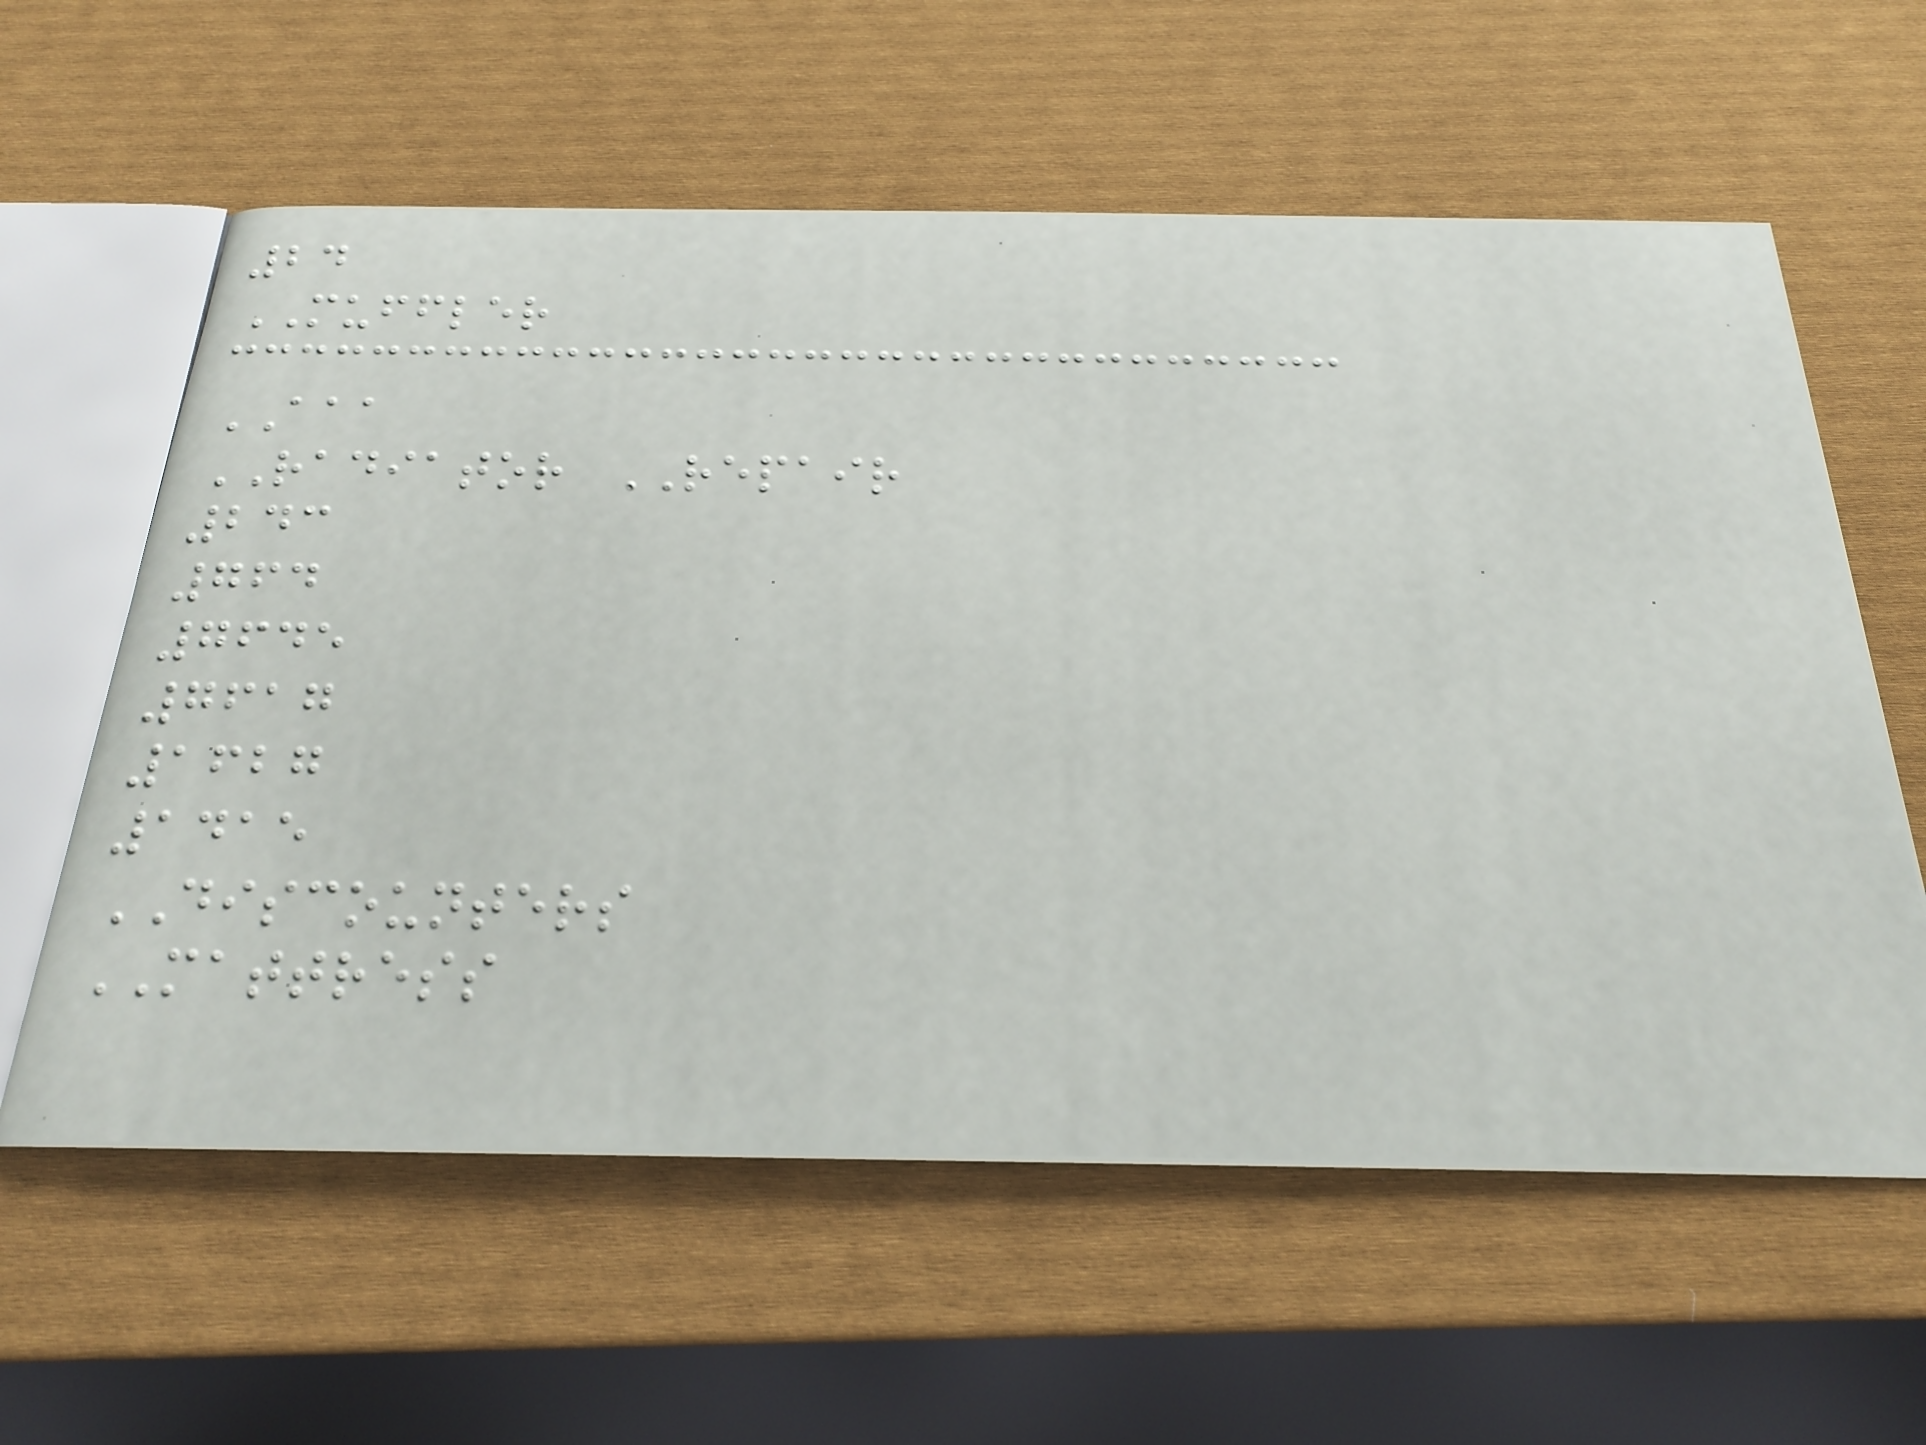24
MUFFLER
AAA
RADIATOR REPAIR
243
764
7645
7617
1627
1415
DISCOUNTERS
MATTRESS
